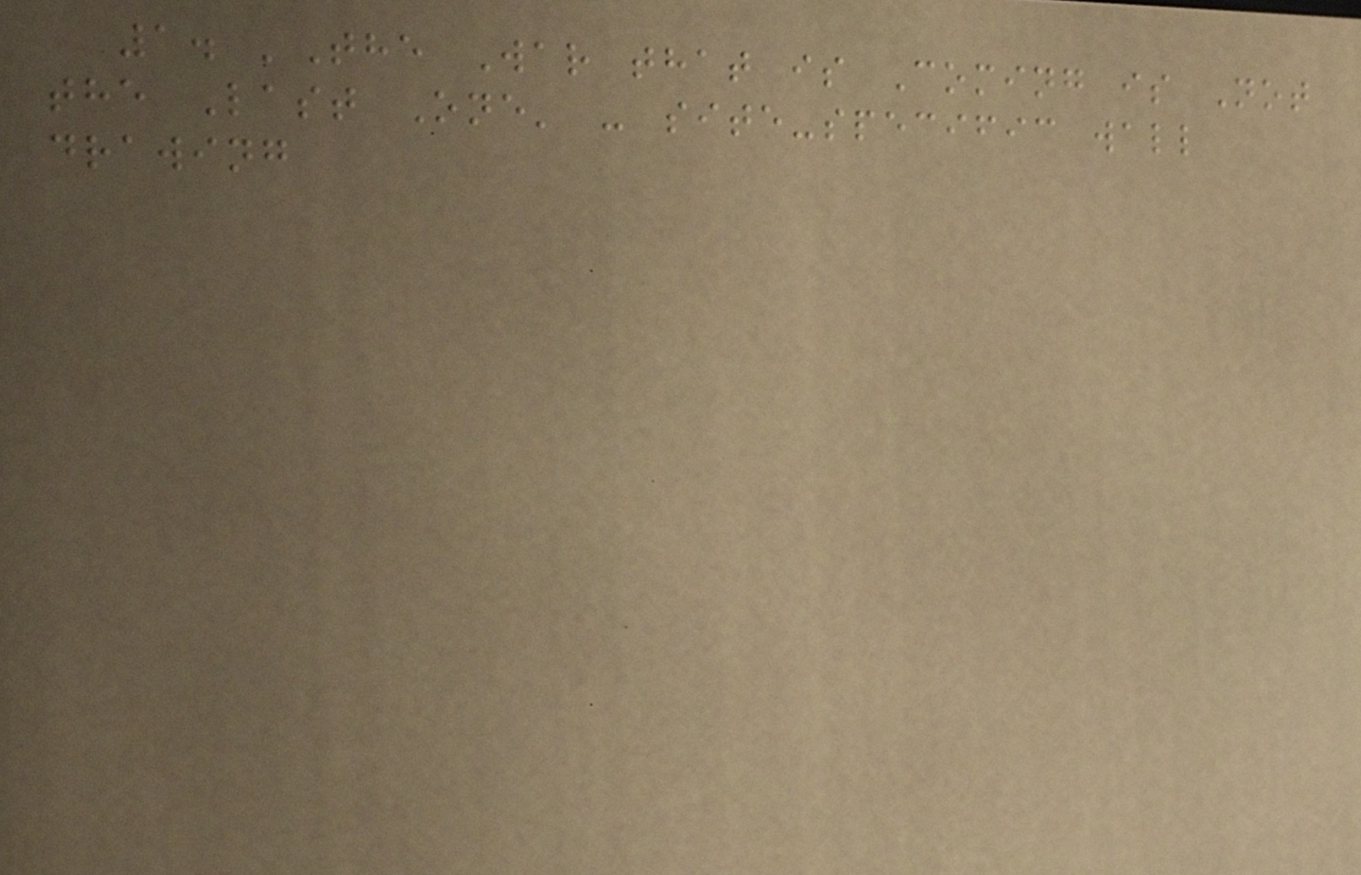1. 'The War that is Coming is Not
the Last One' - site-specific wall
drawing
